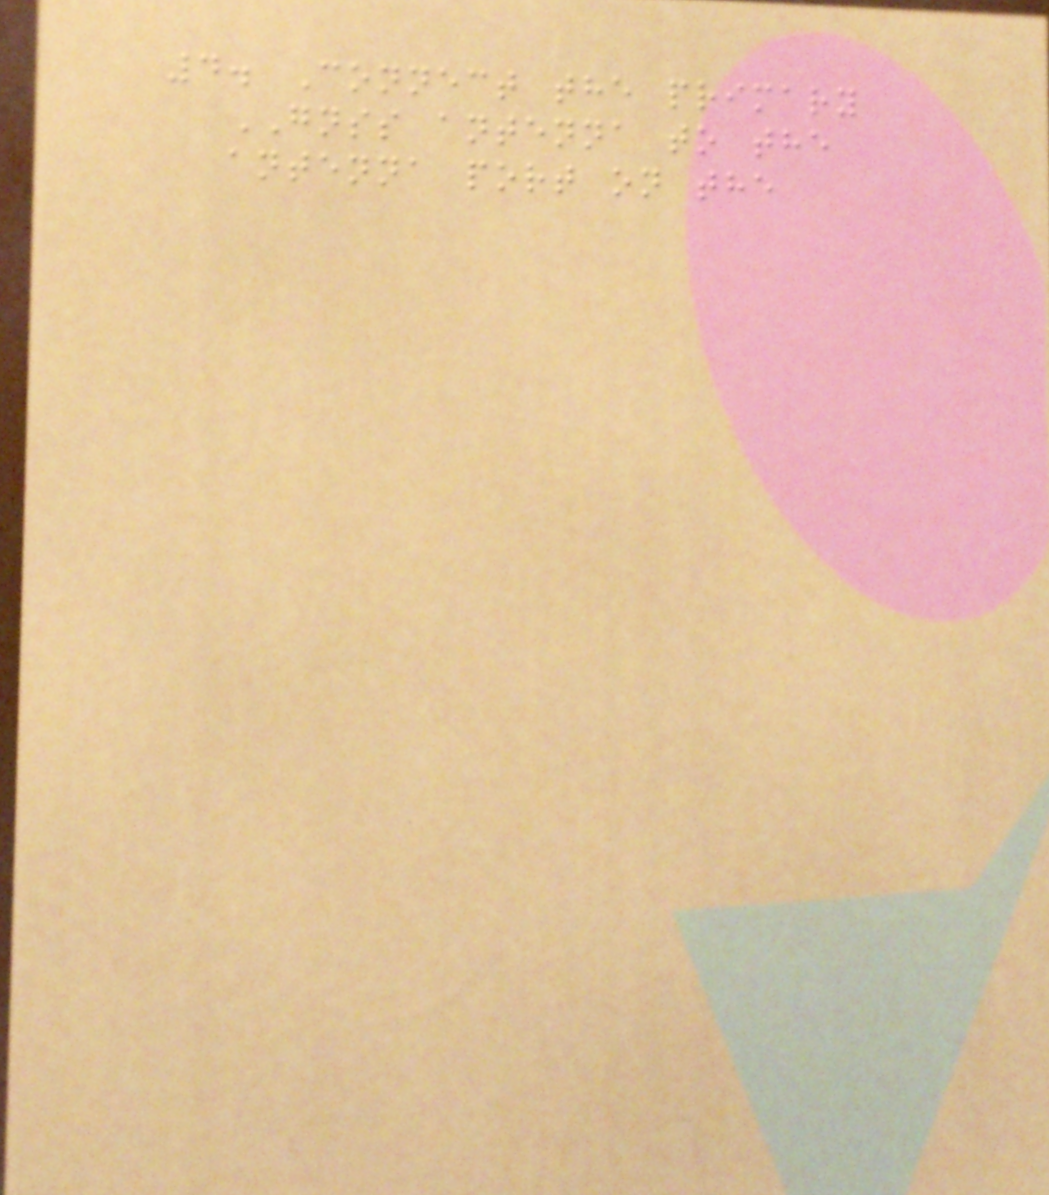4. Connect the primary
GNSS antenna to the
antenna port on the
